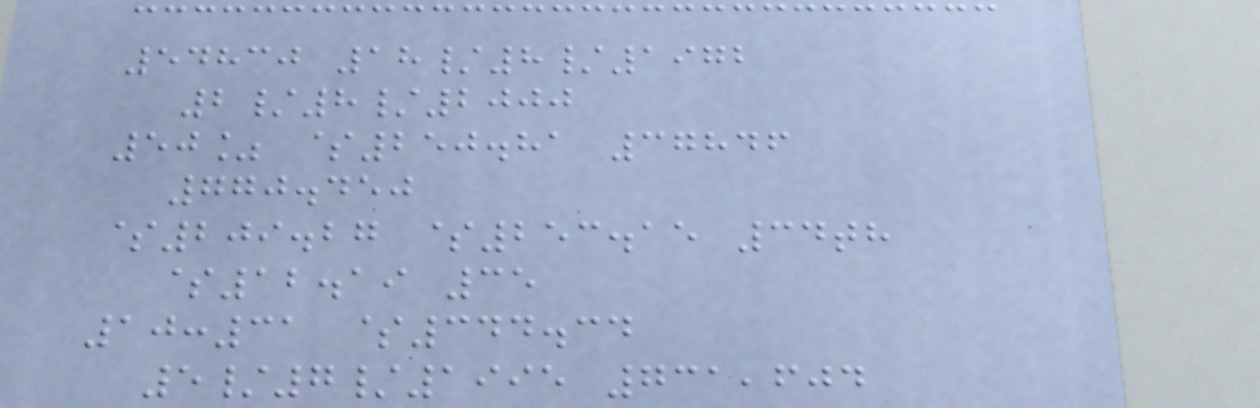54830 18/8/1972
2/8/2000
50% $250.81 37846
770.450
$209.27 $253.15 34th
$12.19 35
10:31 $344.34
5/7/1995 731,604
